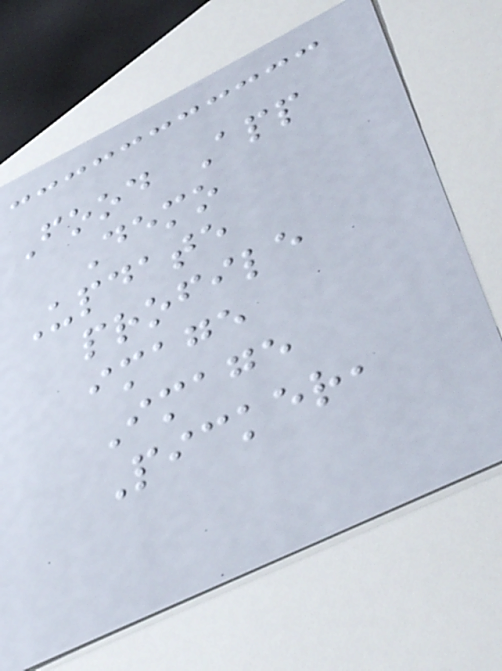Food App
Demo
Update
profile
image
Image
Picker,
